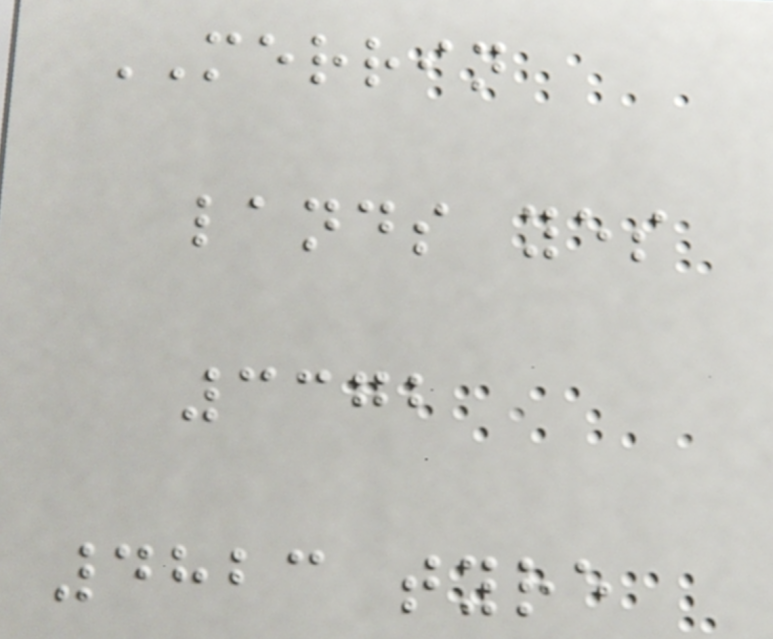MERRIN
lands yes
3372
4823 tyre
